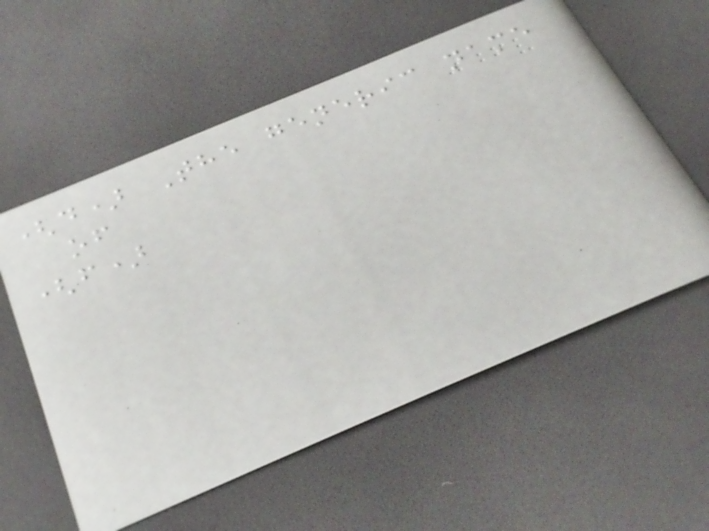(d) The generic name
of
(f)
